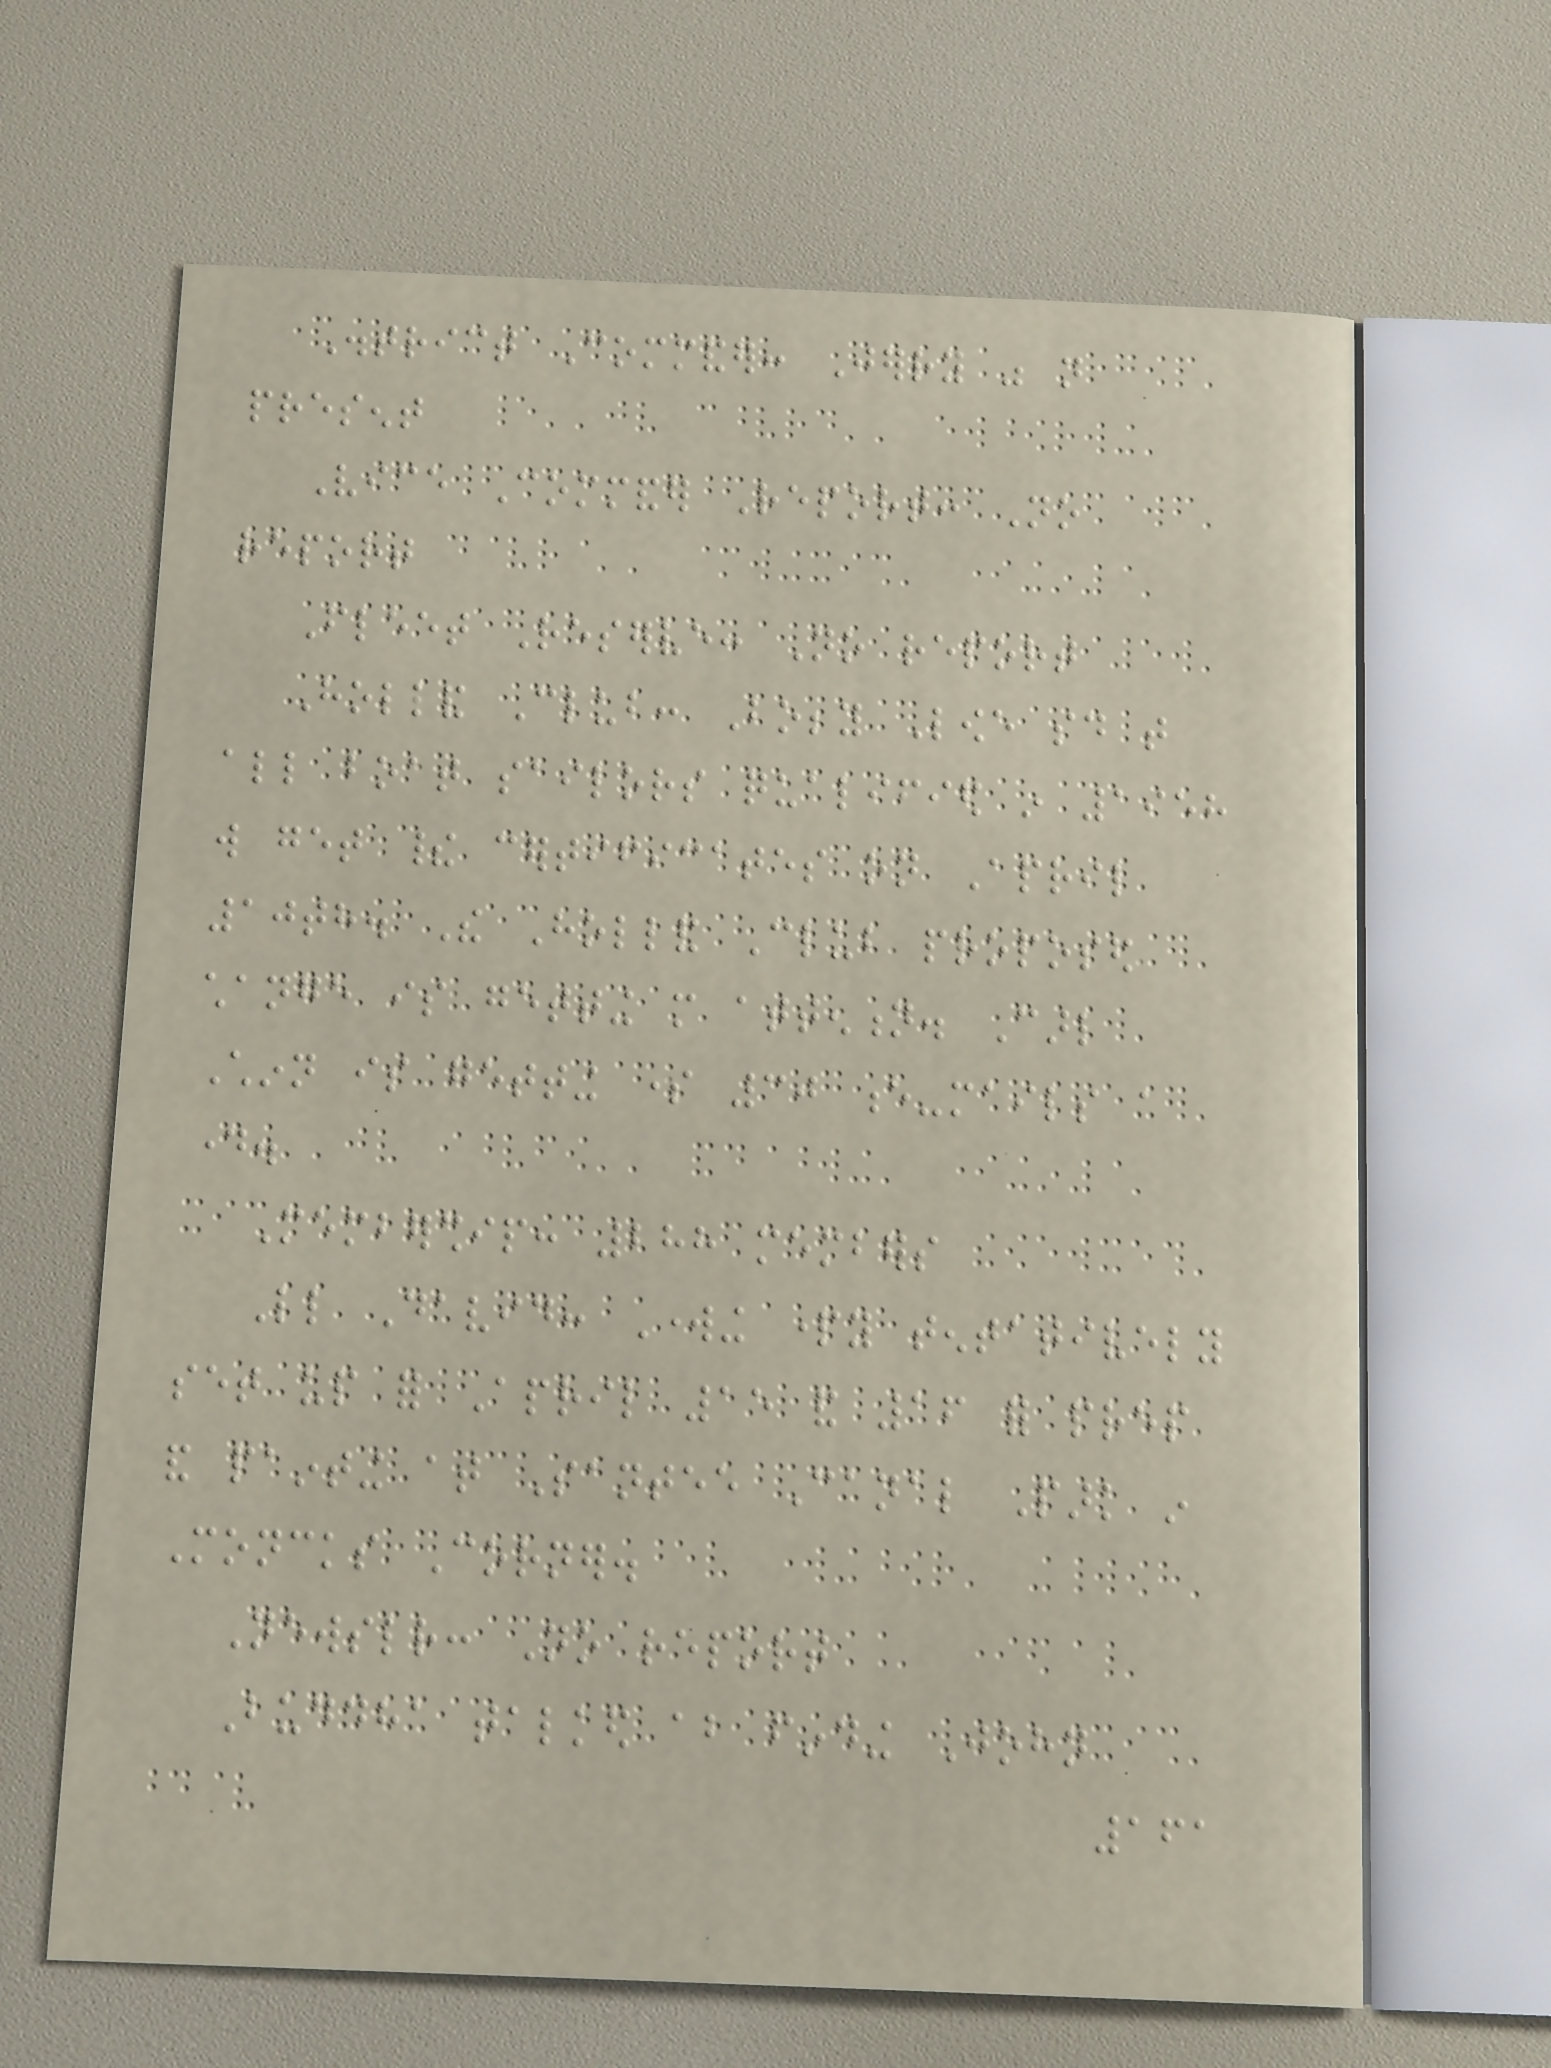District Commander: Jerry was not
present
Vice Commander Report: No
report
Fleet Reserve: No report
Holland Club: Bobby Lowe said that
all boat sailors qualified in 1958
will get their certificates on April
10th. The Holland Club proposed
change is getting more attention. Carl
Chinn is getting some 30 e-mails a
day.
Membership: 288 members
Little David: Working party tentatively
set up for April 15 and 16 for prep
and painting at Santee Canal Park in
Moncks Corner.
Newsletter: No report
Buddha talked about finding John
161
